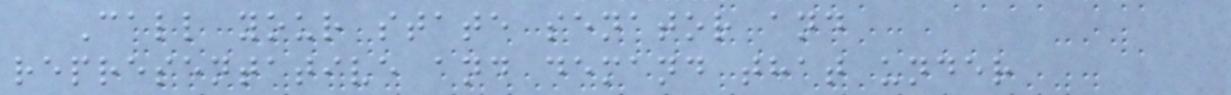Call your state senator and
representative and demand that under
